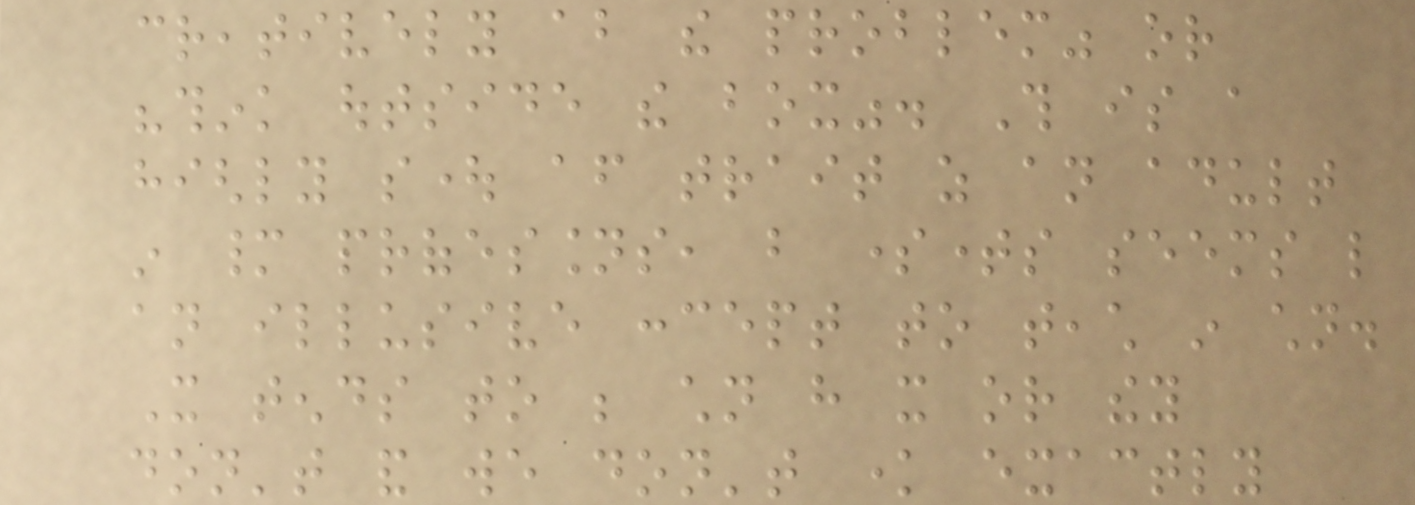creatively about the problem" or
"think outside the box". This is a
highly sought after trait as an adult
in many professions, but sometimes seems like
an illusive concept to teach in children.
It tends to be children have it or they
don't and we don't know exactly
